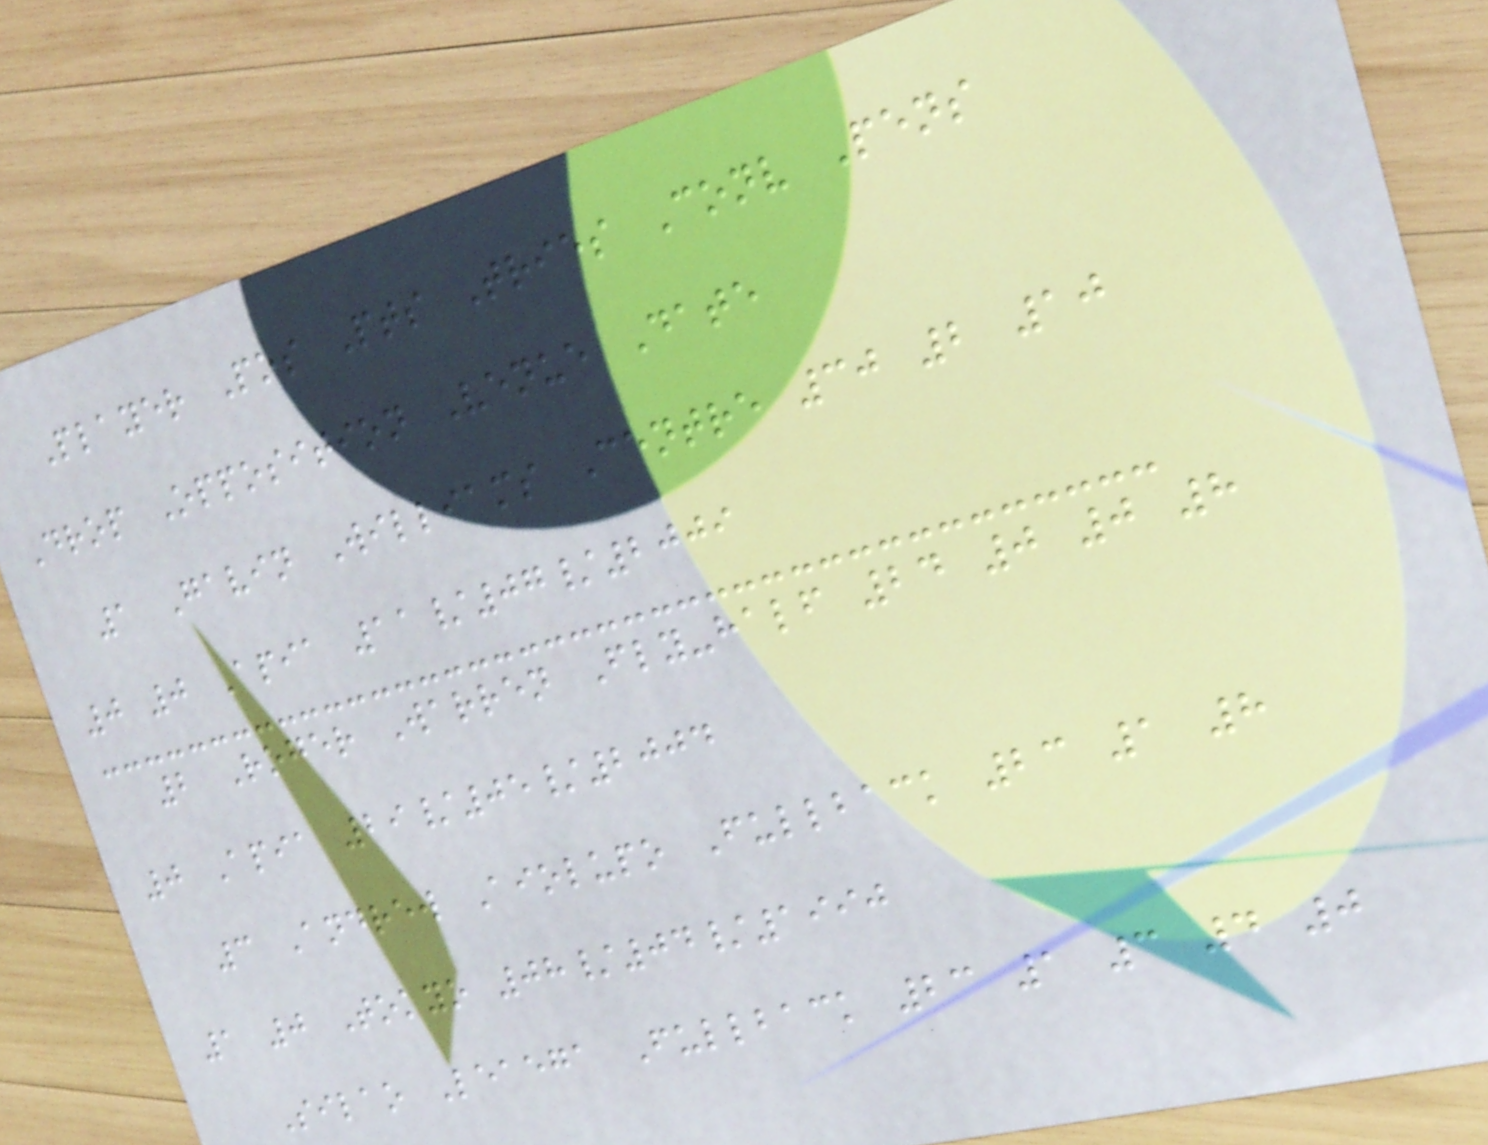Player Pos Pts Tries Conv Pens
Drop Opposition Venue Date
1 Gavin Williams Centre 30 2 10
0 0 Apia 11/07/2009
2 Roger Warren Fly-half 24 0 0 8
0 Apia 29/05/2004
3 Andrew Aiolupo Fullback 23 1 8
1 0 Tokyo 08/04/1990
Silao Leaega Fullback 23 1 3 4 0
